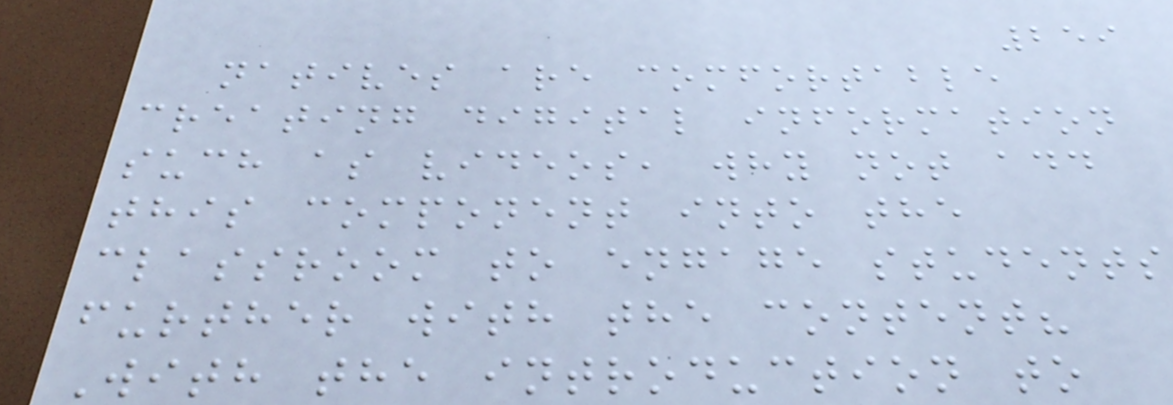259
natives are comfortable
creating digital information
such as videos, why not add
this component into the
classroom to engage students
further with the content?
With the introduction to
